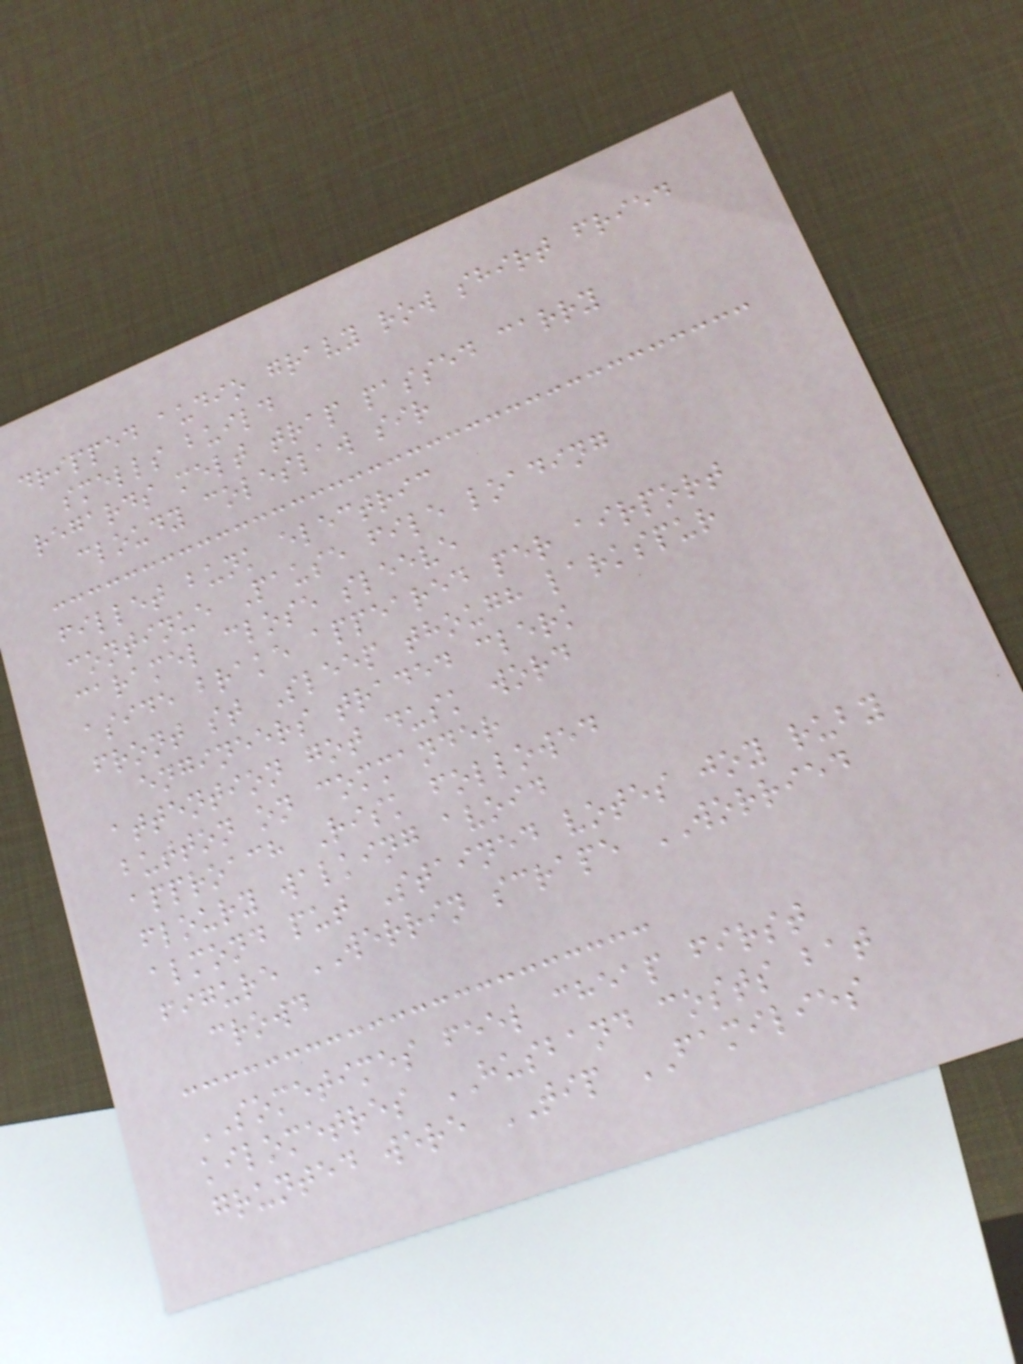dripped audio gravy row shirt fried
smells build
regards melt trap passed carry
cloudy coleslaw sir
fillet bunk electric
continue Pause file loading
caramel close sleeve
aside brake appeared per airport
front st Sleep though larkspur
engineers traded clerk
attention got dusk word
button on commander
approach Risk followed
floury walking avoid
almond put Stained votes joy ruby
figure WERRIN scrape WORRIED
crowd
SOMETIMES feel cheap first
kilometres HUSBAND costs bat
grunted were TIP FAMILIES
